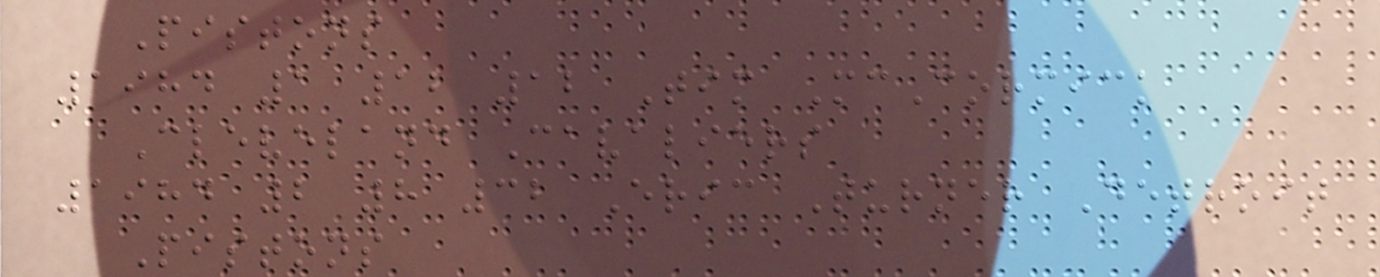Pistons
1984 1 12 12 Tim McCormick
Cleveland Cavaliers
1984 2 8 32 Eric Turner Detroit
Pistons
